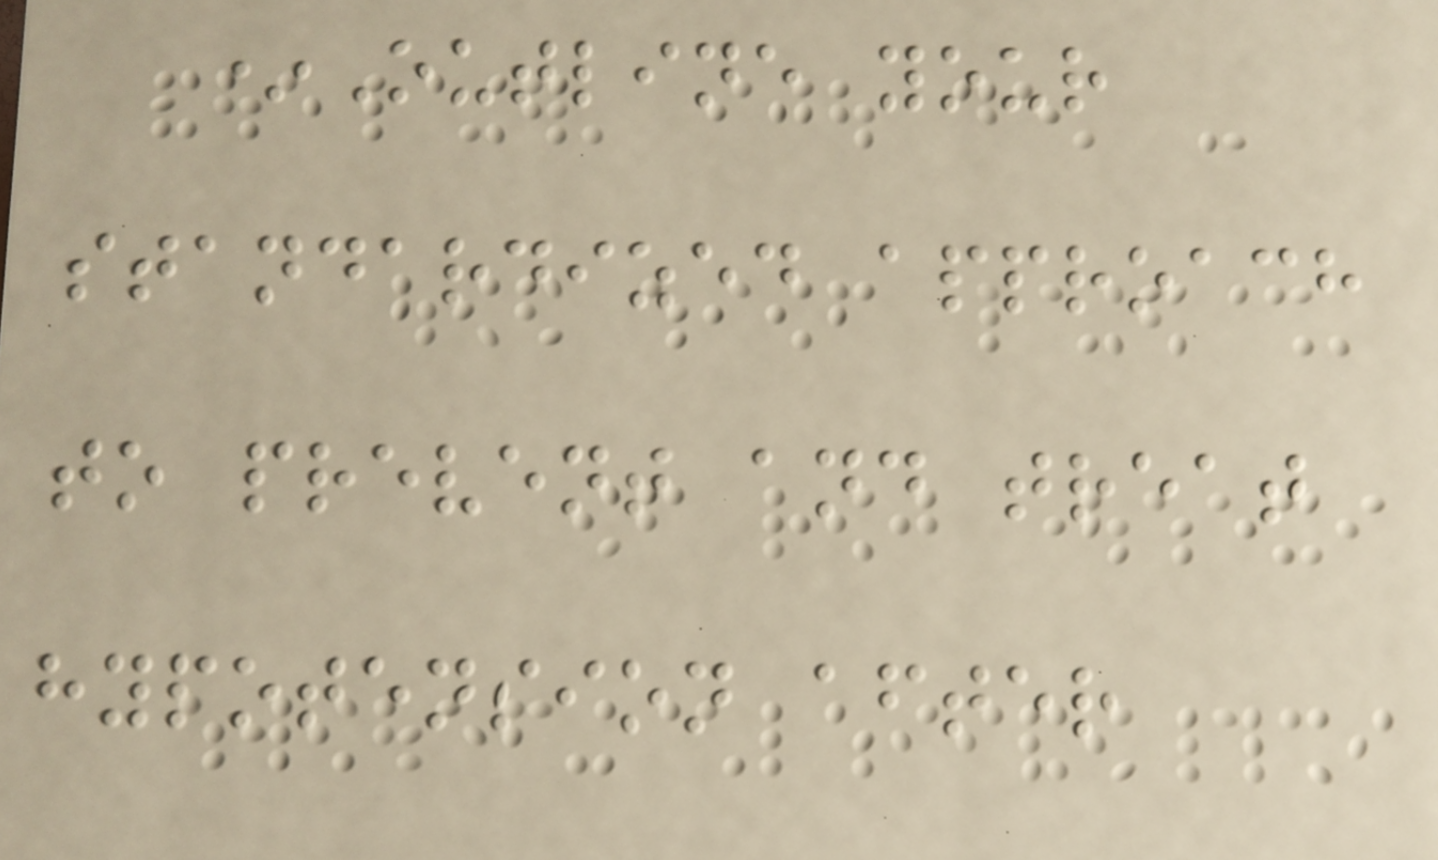*Outline your
standardized approach
to prevent and treat
hypotension after
